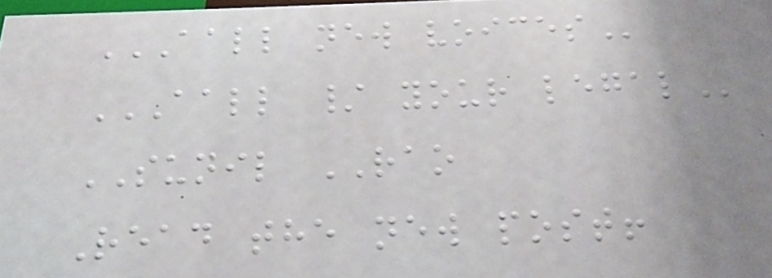AALL NEW VOICES
AALL / YOUR LEGAL
SUNIL RAO
Read the new post!
